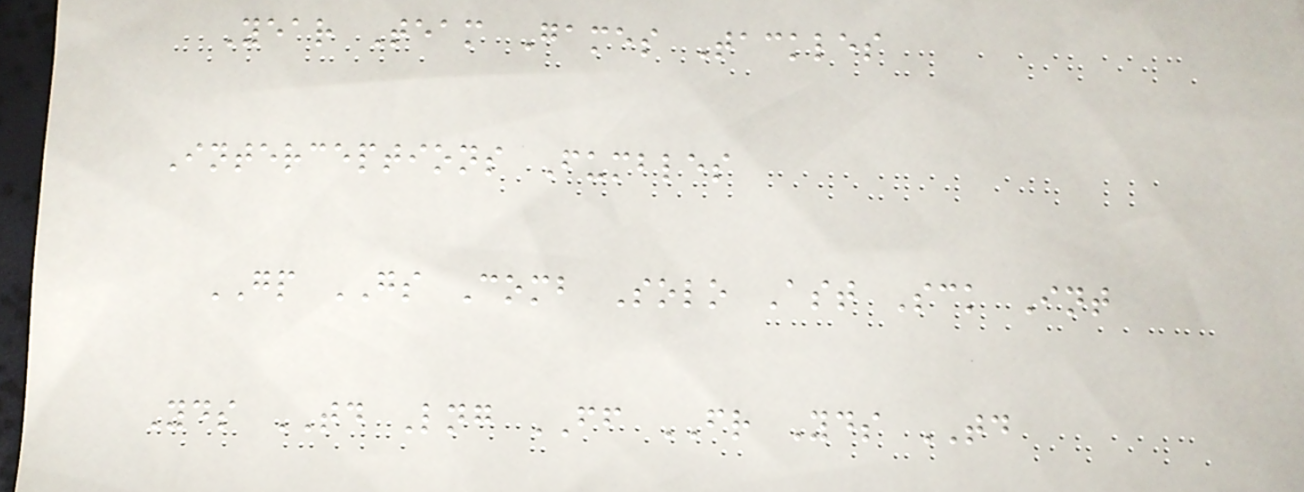Year Team Games Tackles
Interceptions Fumbles
GP GS Comb Solo Ast Sck Int
Yds TD Lng FF FR Yds TD
